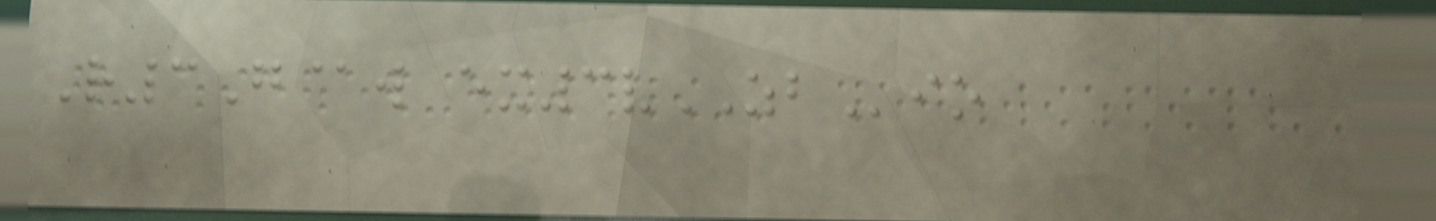R3G@w ex3vZBio
